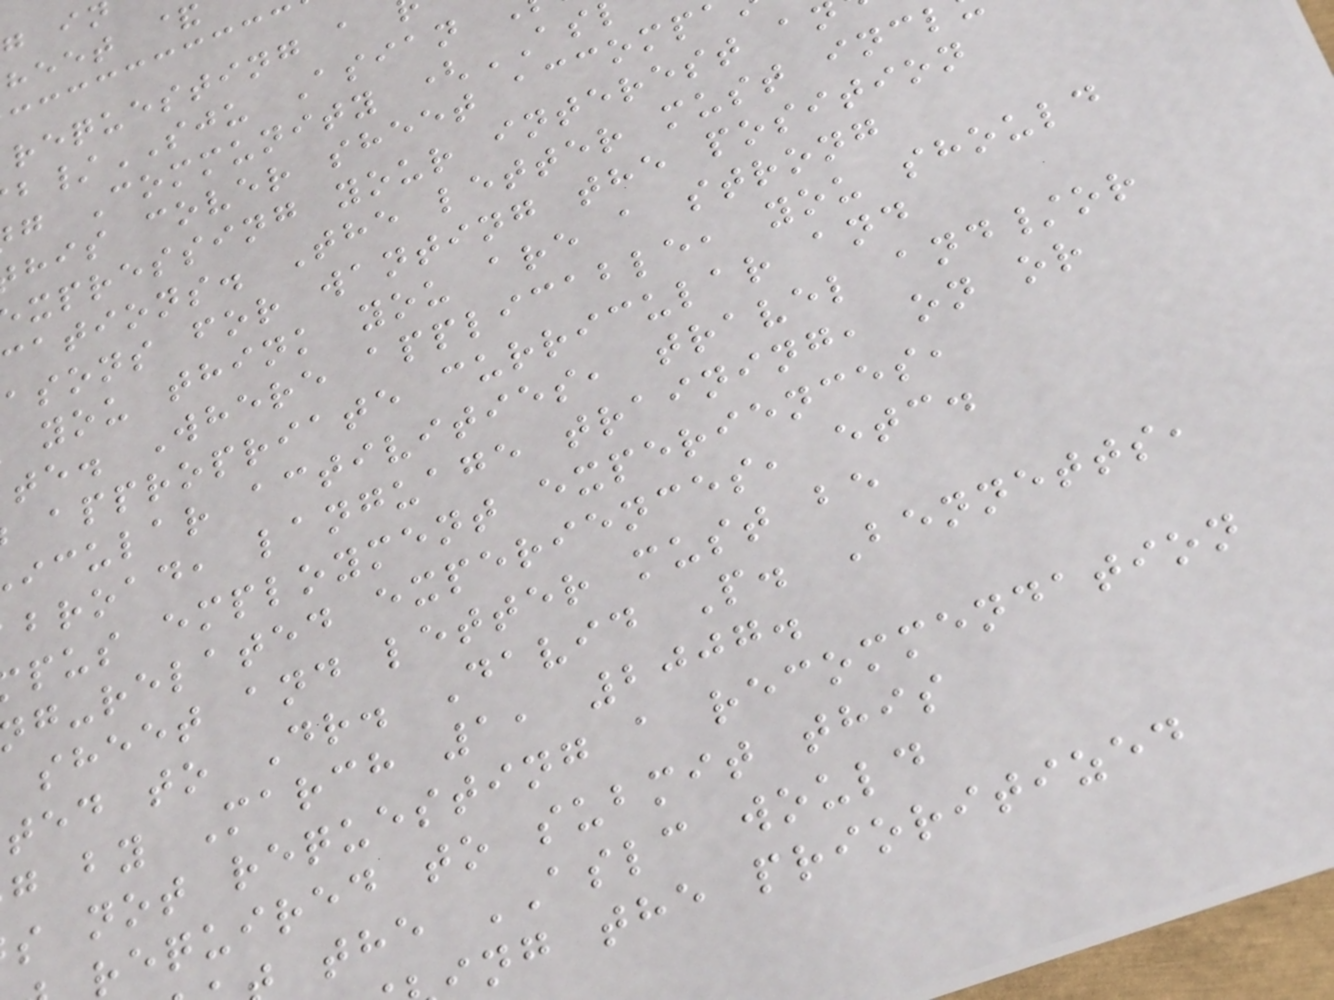requesting a
/SJU Asian
g Community (AS
his cover sheet accomp
xpressing your interest a
cations. The letter must incl
asons for wanting the position
you think you are a strong
te. Where applicable, you should
appropriate curricular and
icular activities, travel and/or
broad, language training, on or
pus employment experiences,
g-related experiences, etc.
sheet and letter must be
ted to Dr. David P. Bennetts,
g by March 1, 2007.
s not requesting a recommendation
required to submit this
the ASLC would
ng the prioritized
